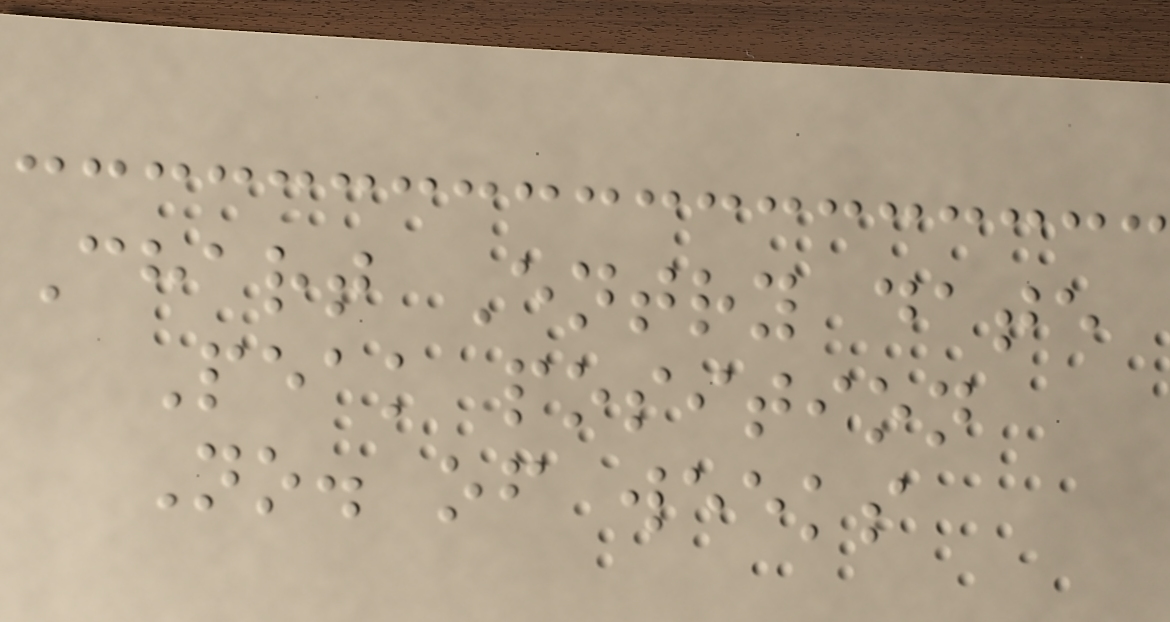Chart Entry date
Peak position
No. of weeks
